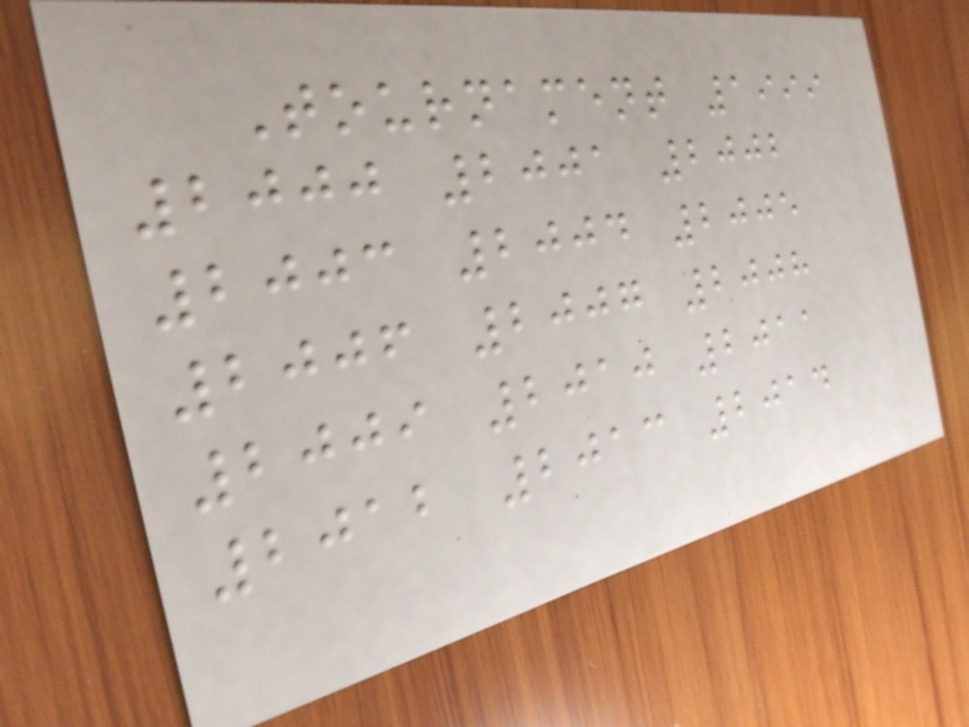Tournament 1999
2000 2001 2002
2003 2004 2005
2006 2007 2008
2009 2010 2011
2012 2013 2014
